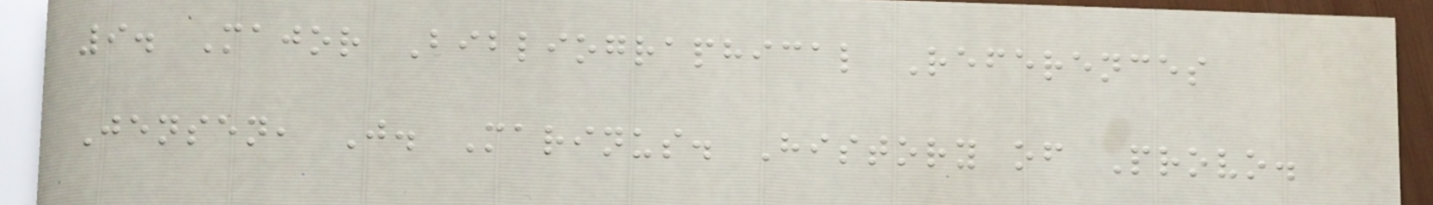9. Major Bibliographical References
Jensen, J. Marinus. History of Provo.
